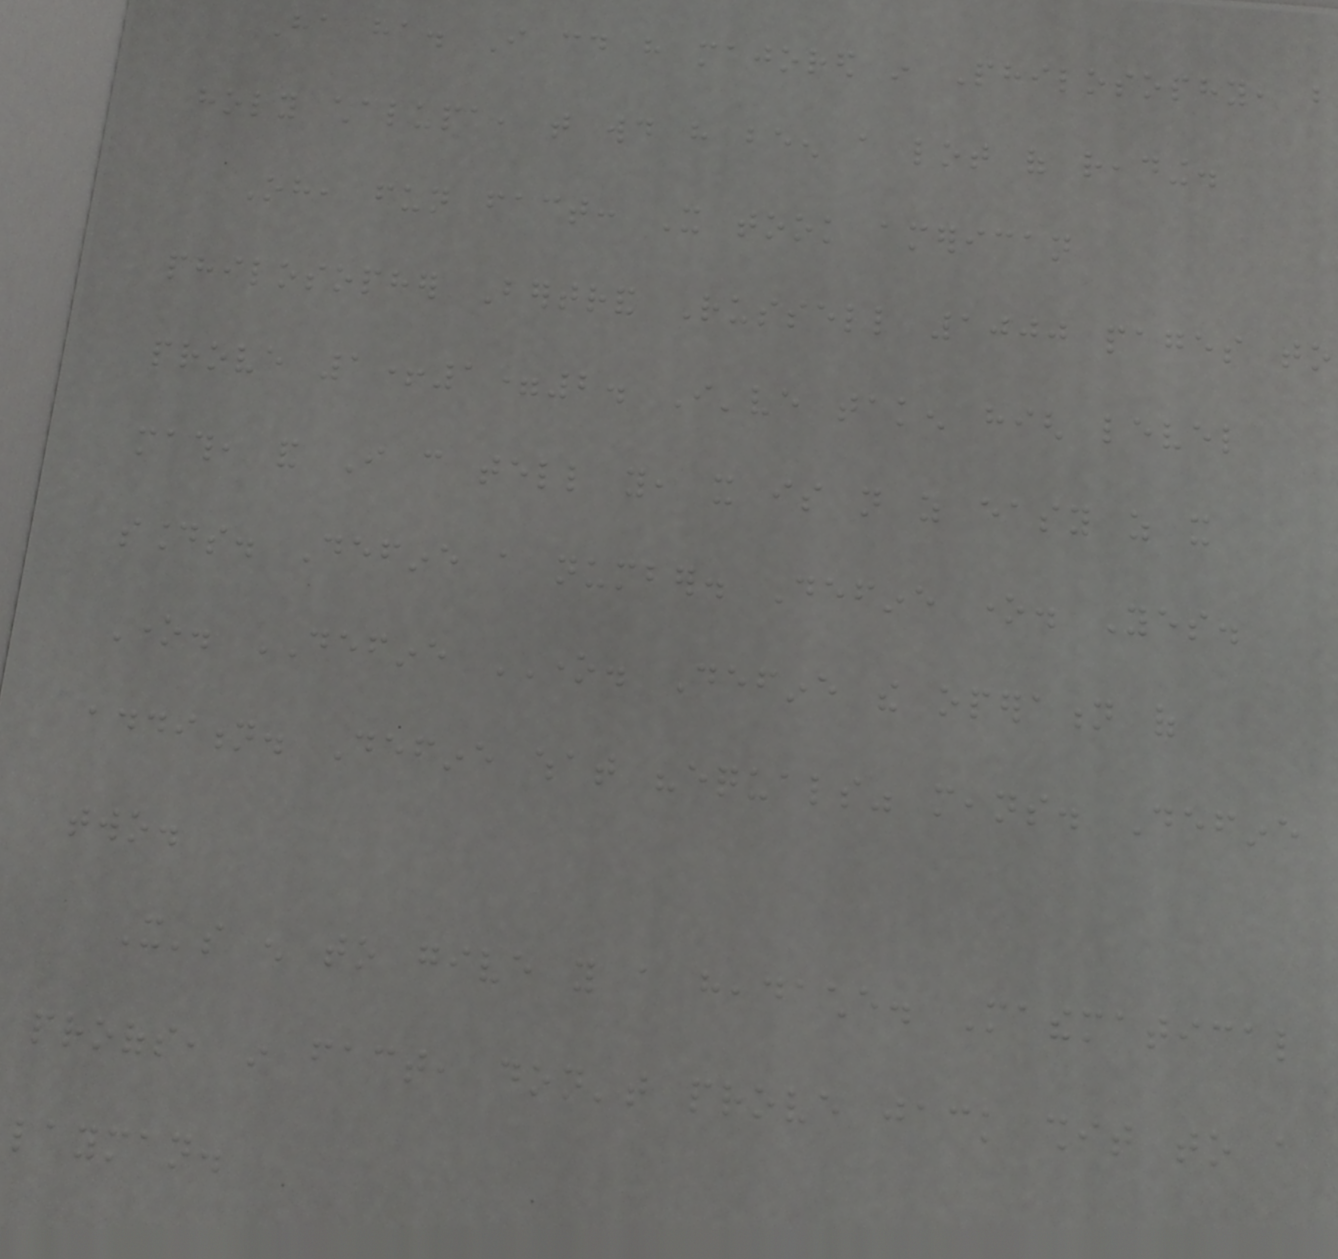Ha ha. I could have majored in Philosophy, but
holy chalupa, that would have been a lot of reading.
Oh, fun fact: It took american
philosopher Bertrand Russell 1000 pages to
prove 1+1=2. I've taken high level
math, and I can tell you, it is not as easy as it
sounds. Define a number. Define one. Yes.
One. DEFINE ONE. Define the operation of
addition. Define what "equals" means. Define
two.
It's enough to give you a headache. Mathematical
proofs, in fact, don't prove jack shit to a
layman.
